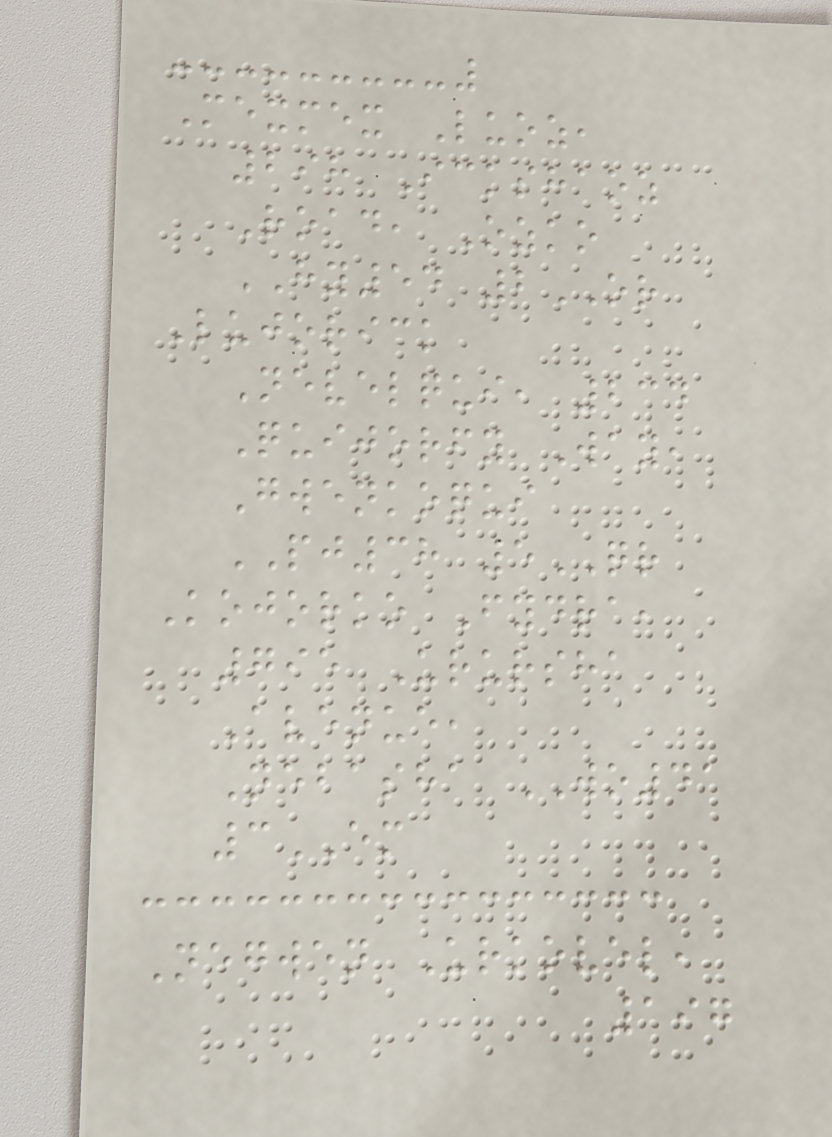Mexmex Luoz,
298 Ickshaoz
Road, Ozko
HY54 2OR
Lujorick
Nevelqui, 234
Quijorfy Way,
Gwenkoqui
PJ38 5QR
Kojorko Fydra,
795 Urursha
Avenue,
Nebasha WO41
3EM
Negwen Urkovel,
197
